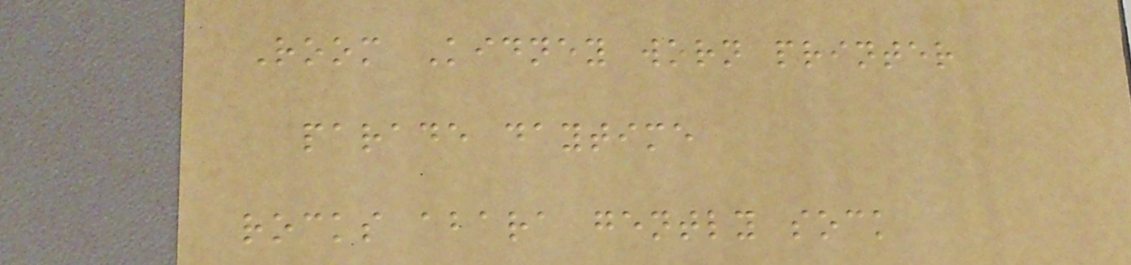Room Kidney worn printer
parade daytime
rocks abara gently sock
